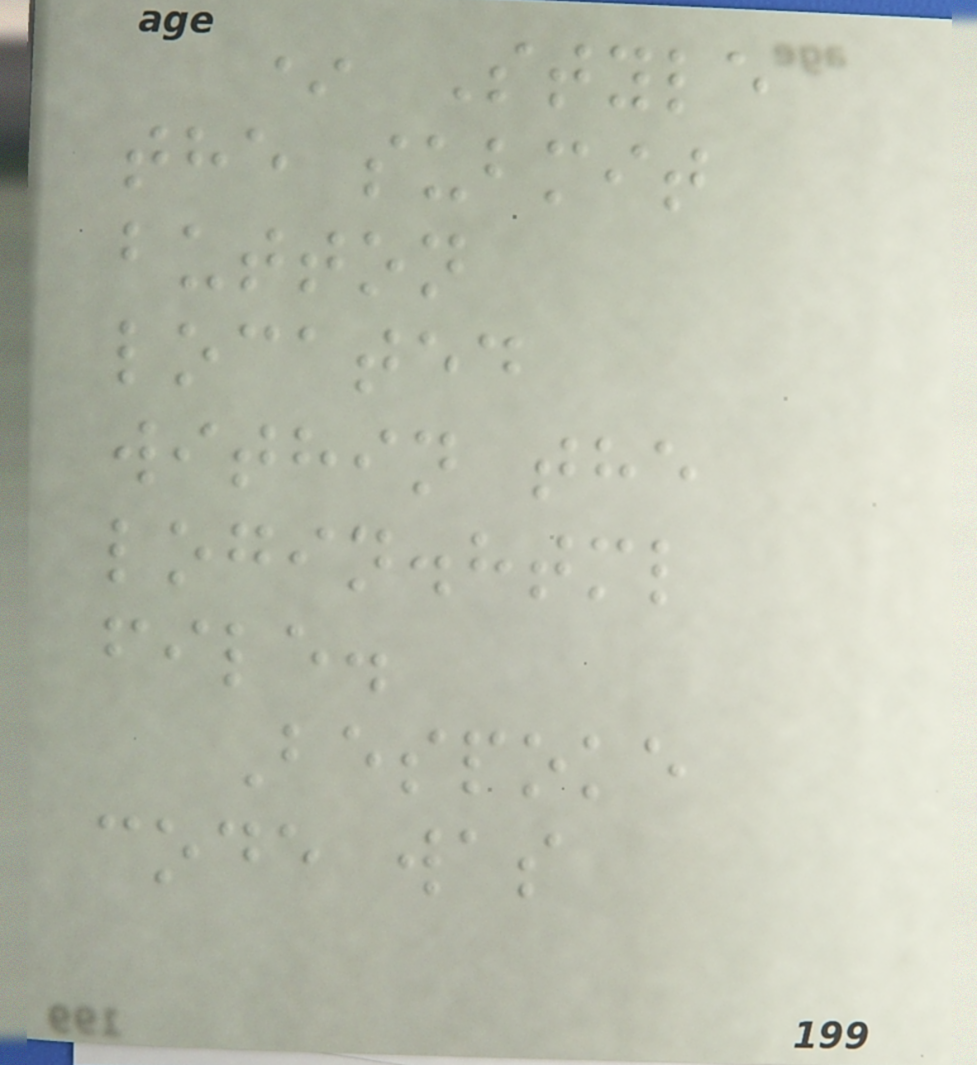* Style
the submit
button
located
within the
login.html
file.
Bespoke
code was
